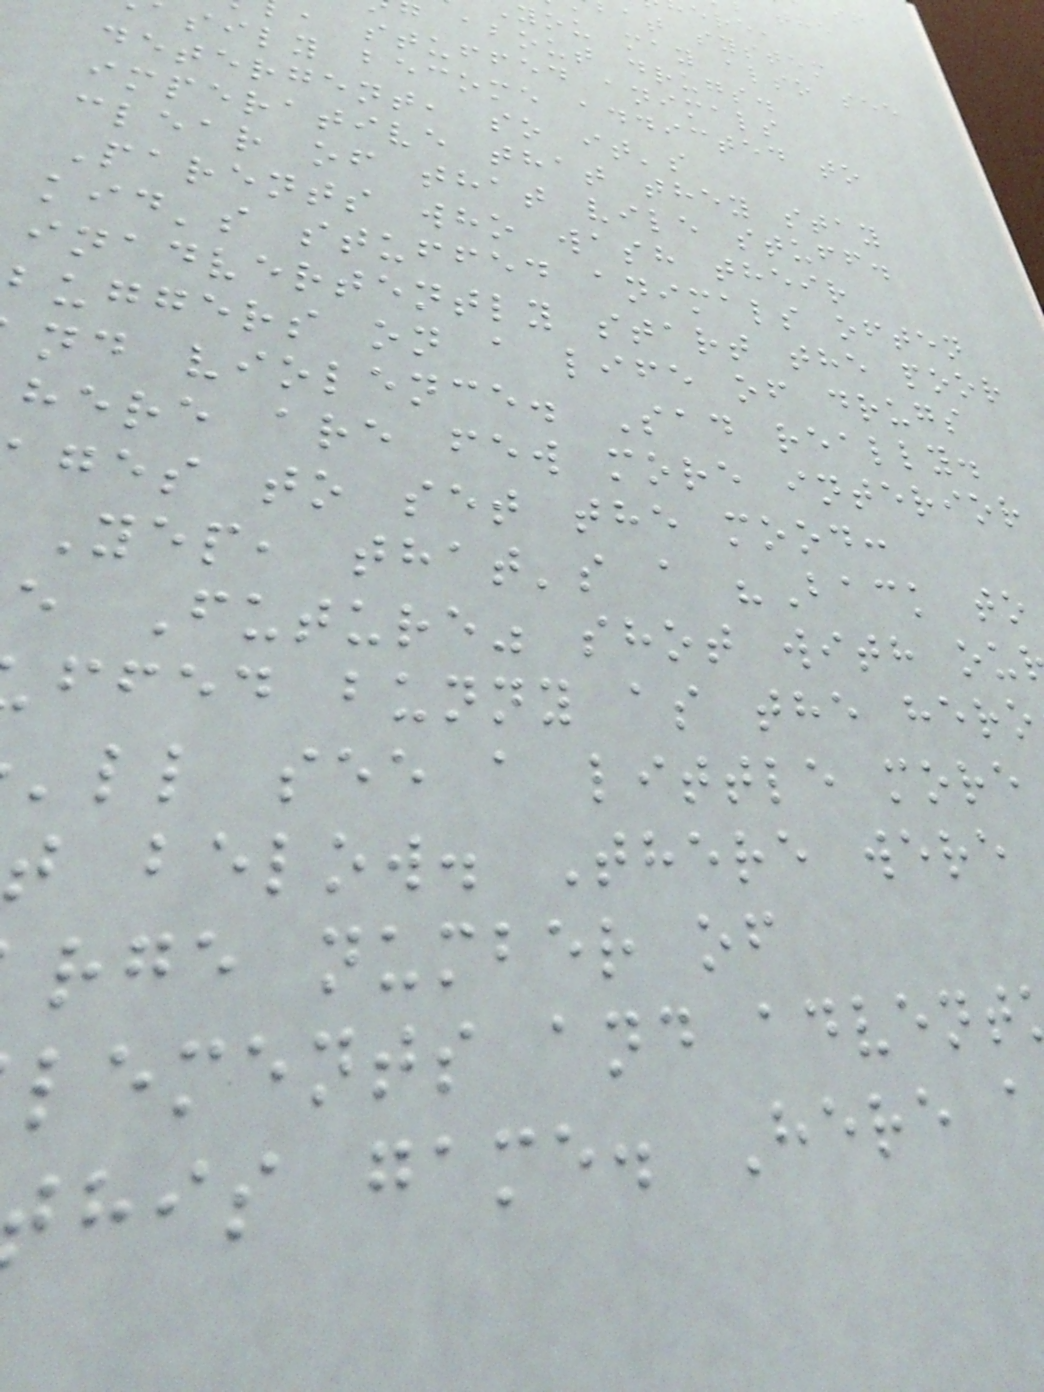at system
you may also see
about drugs.
, stuffed animals
sily become addicted to
detergent, so it's
imperative that they stay
clear of that vile stuff.
Parents who wash their
kid's stuffed animals often
inadvertently start the poor
buggers on a life of drugs
nd violence. Sad really.
here are few more interior
ges to set the mood:
Yep, that's a "Back to
e Future" shot with ou
ffed bunny as the hero
'll see a little more
t below. There were
rge number of
lements and advent
his game. Here a
